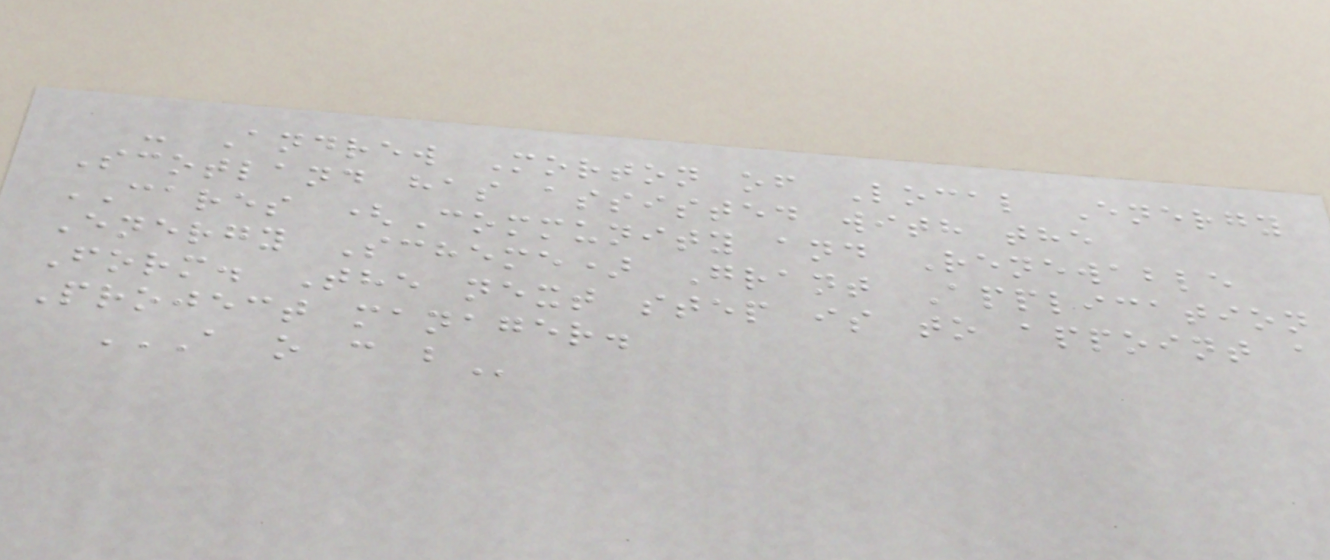- Andrew Morton of Local Energy
Scotland has assisted with the
CARES (Community and Renewable
Energy Scheme) Grant Application
Form. The next step is to appoint a
Project manager.
A O C B
